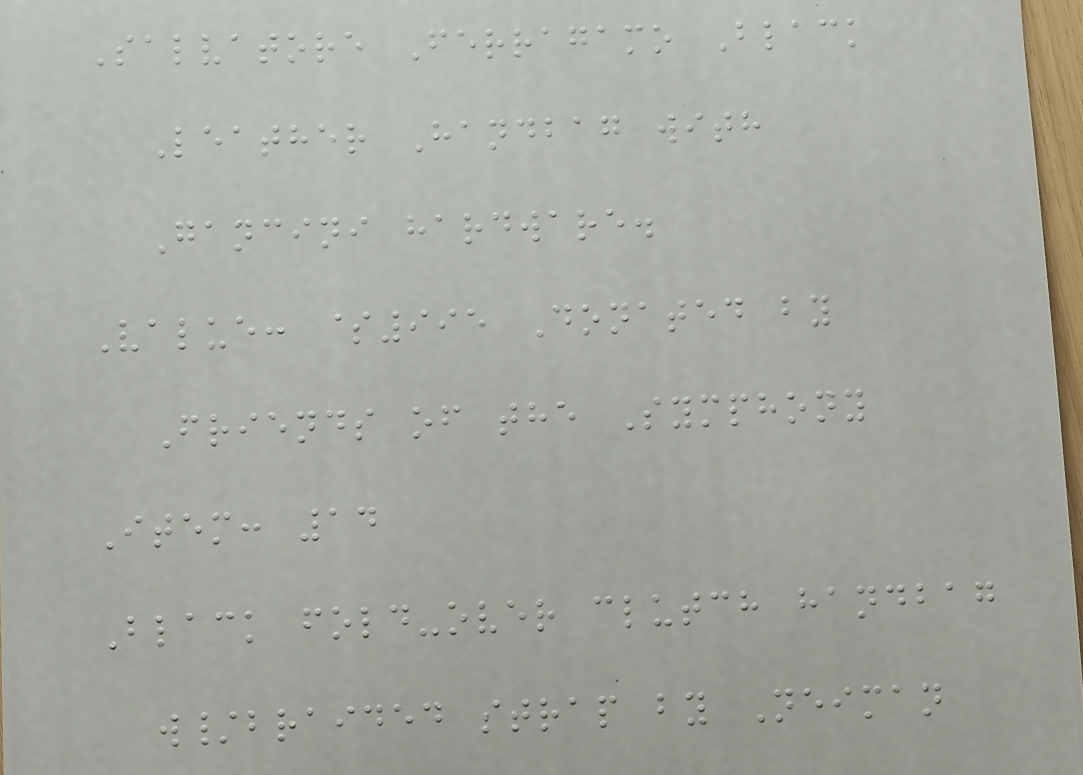Salvatore Ferragamo Black
Leather Handbag with
Gancini hardware.
Value: $995 Donated by
Friends of the Symphony
Item: 14
Black fold-over clutch handbag
w/braided strap by Neiman
